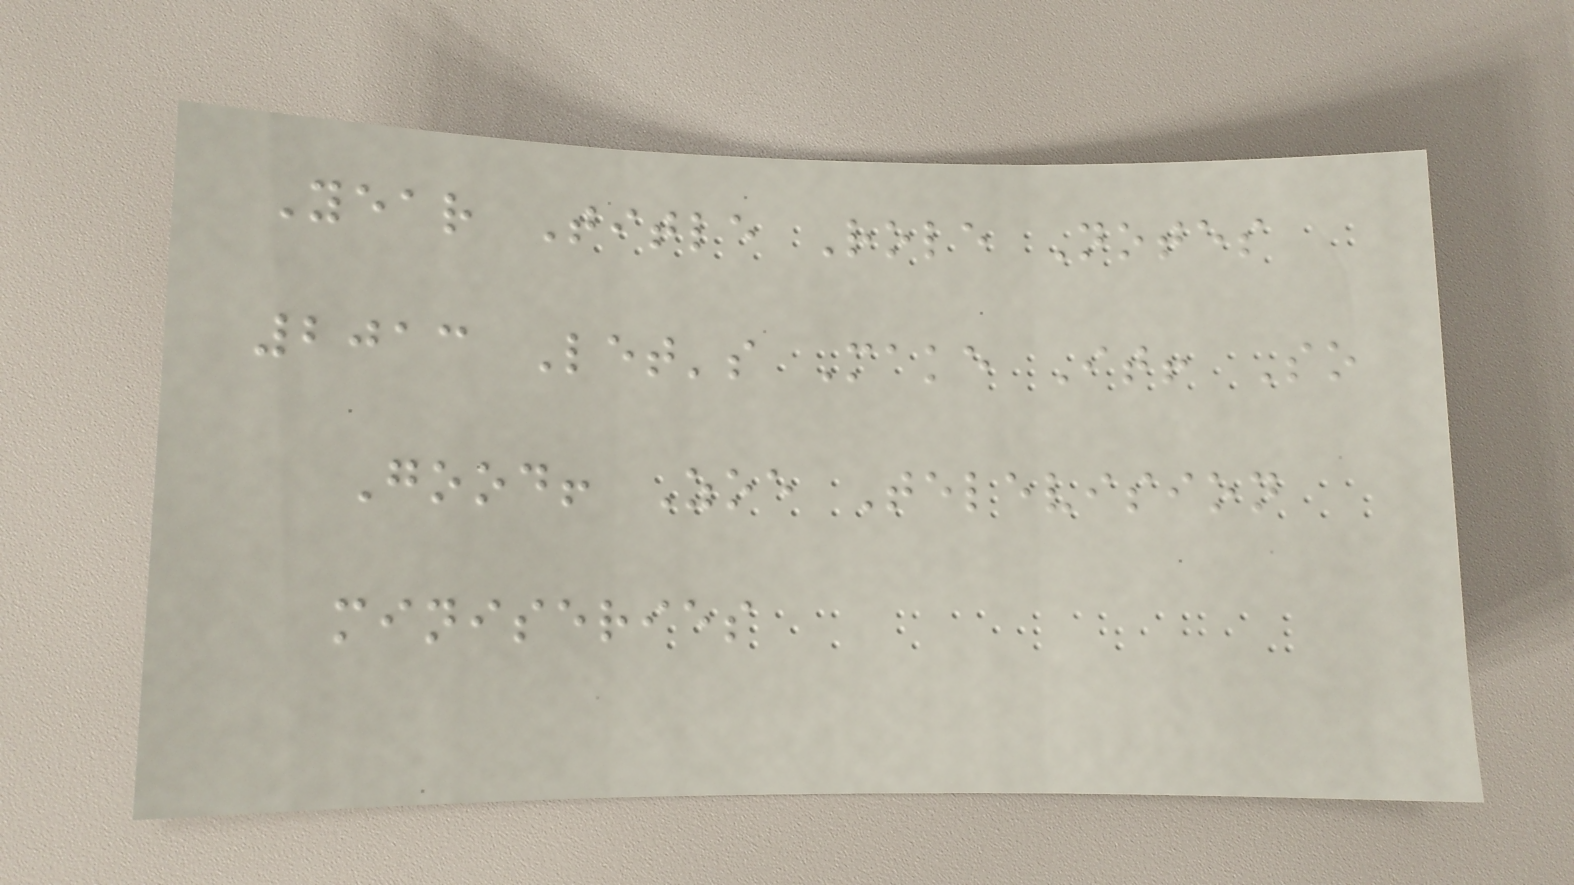Year Title Role Notes
2013 Let's Make It! So
Good! Zoe Television
miniseries
